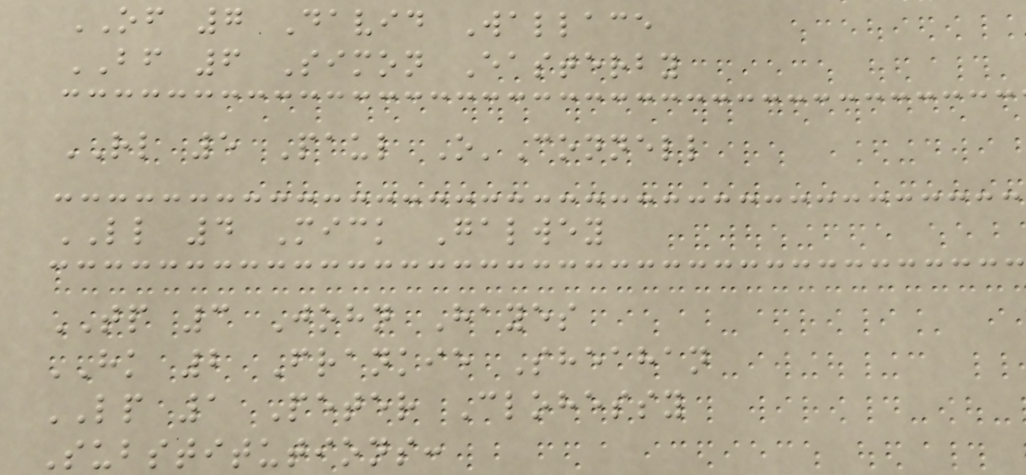OF 7 David Wallace
BF 6 Simon Easterby
RL 5 Paul O'Connell
LL 4 Mick Galwey
TP 3 John Hayes
HK 2 Frankie Sheahan
LP 1 Peter Clohessy
Substitutions:
